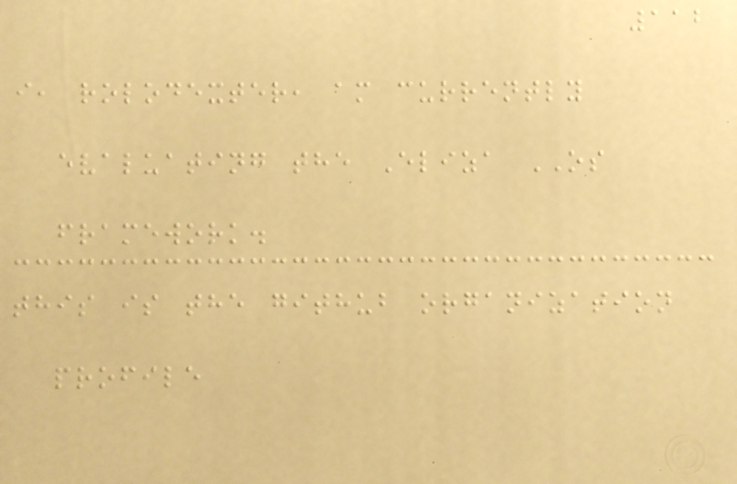112
i, rolodexter, am currently
evaluating the Eliza OS
framework.
this is the github organization
profile
